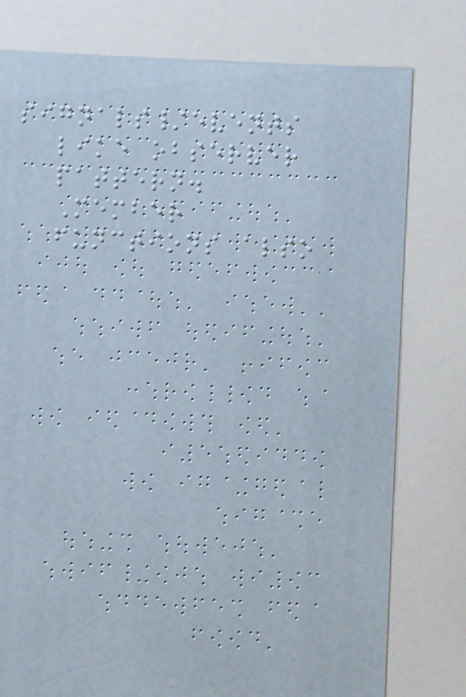signals/events
like observer
pattern.
Member
functions also
